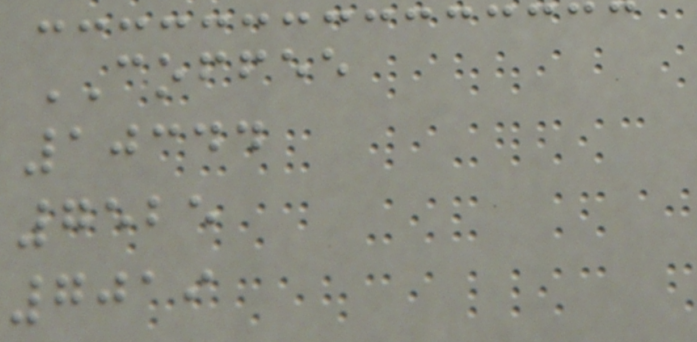COFFEE
10344
7525
7019
